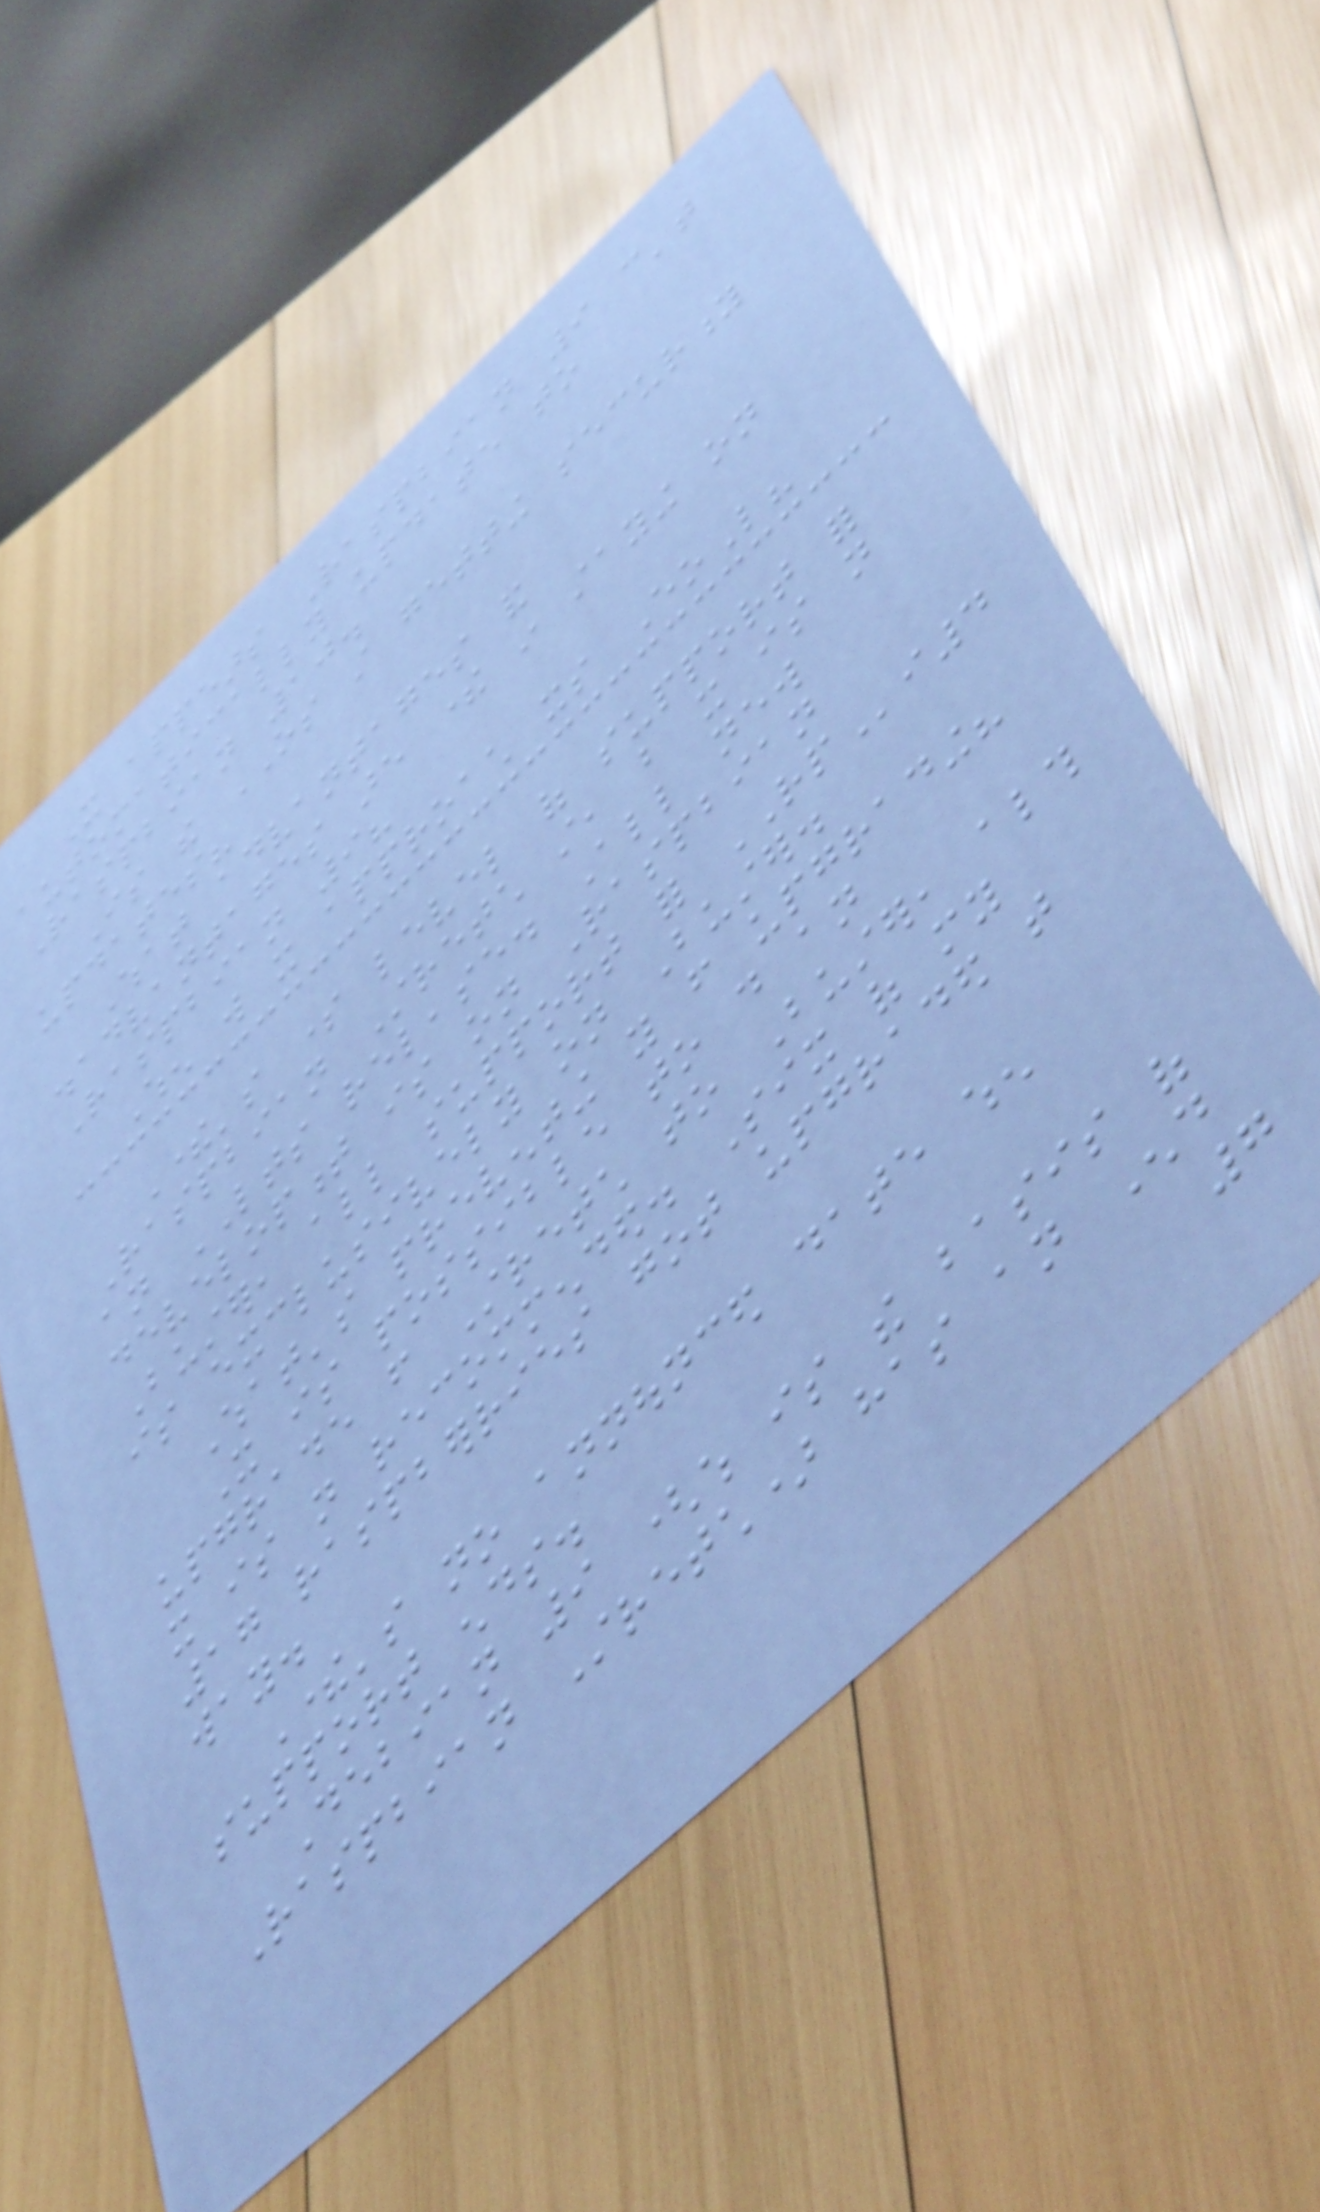It appears Raspbian 9 can't
automatically update to
Raspbian 10.
Is the OS still getting security
updates?
What advantages and
disadvantages are there in staying on
Raspbian 9?
When will it approach its EoL?
There's some level of support for
Raspbian Stretch still, but it is not
an LTS release. All new
development is on Raspbian
Buster, all support for RPi4
is exclusively on Buster.
What's preventing you from upgrading?
It is possible to do an
upgrade from Stretch to Buster, although
it is not recommended. Six of my
17 raspberries got upgraded that
way.
There's no announced date when
support ends.
Debian 9 (which is the basis of
Raspbian Stretch) has an End
7
